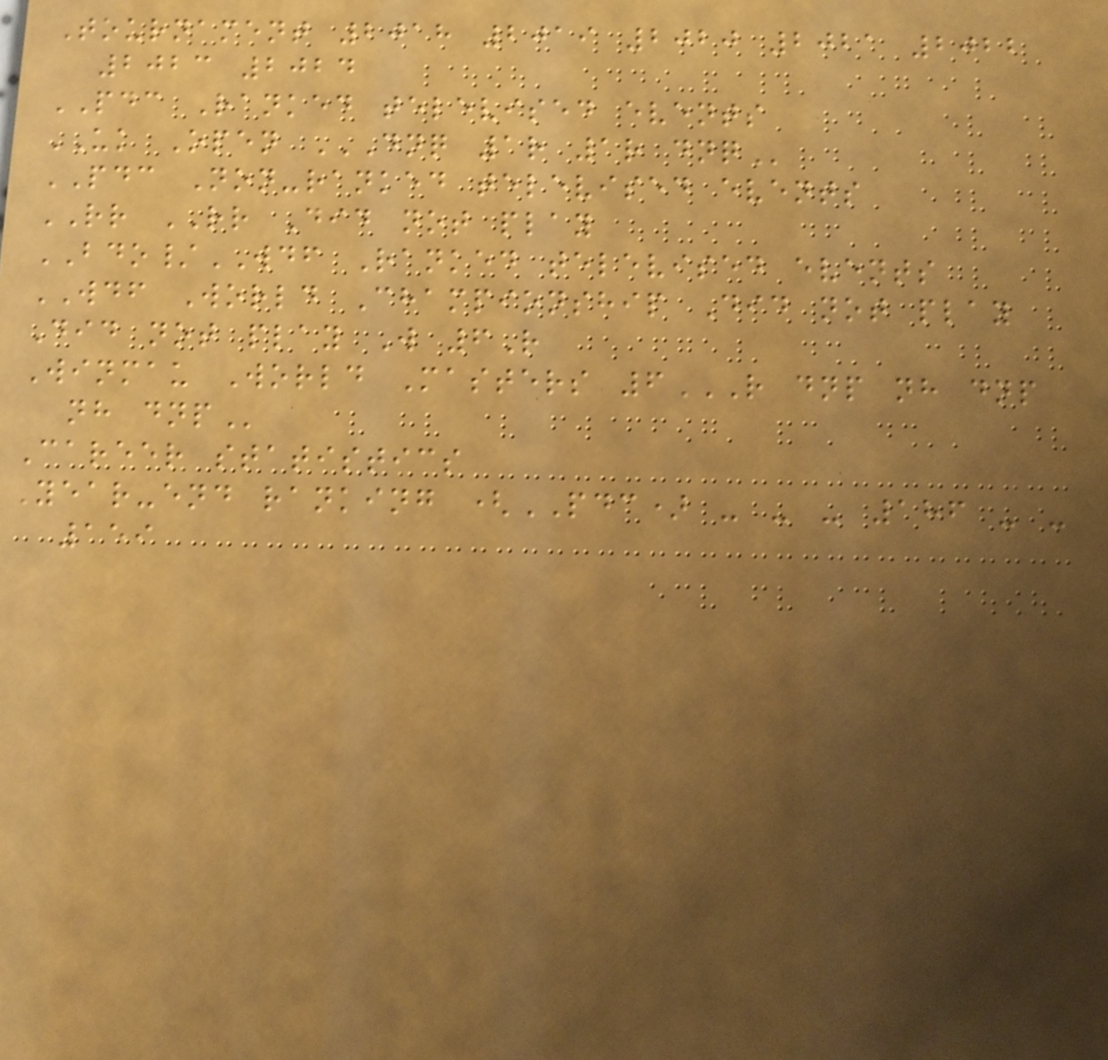Tournament 2018 2019 2020 2021 2022
2023 2024
PDC Ranked televised events
UK Open DNQ 1R 1R DNQ
PDC Non-ranked televised events
RR RR Did not play
BDO/WDF Ranked televised events
WDF World Championship Did not play
Did not play W 6R
Winmau World Masters 6R DNP NH DNP
NH DNP
Career statistics
Year-end ranking (PDC) - - - 186 - -
159
